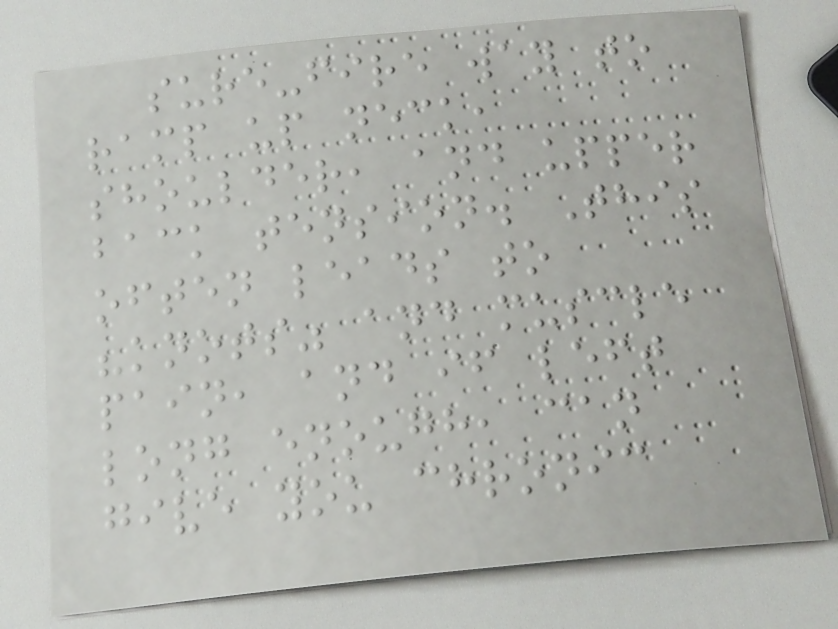sure-fire way to
ramp up neck,
shoulder, and upper
back tension. This
often leads to
"knots" and muscle
pain, and if left
long enough, can
give you chronic
